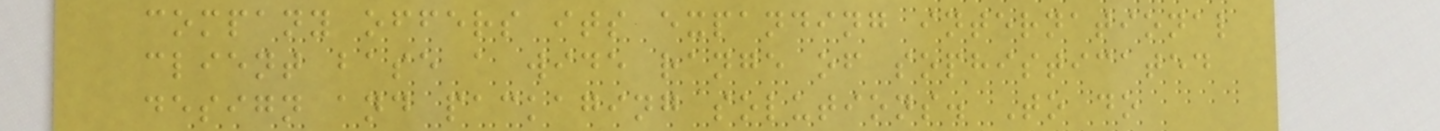company offers its expanding international
client base a wide range of sophisticated
design and packaging solutions. To do
